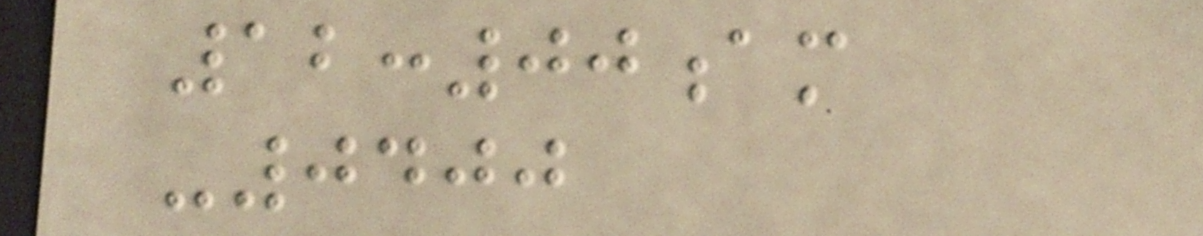12:00am
-0400
